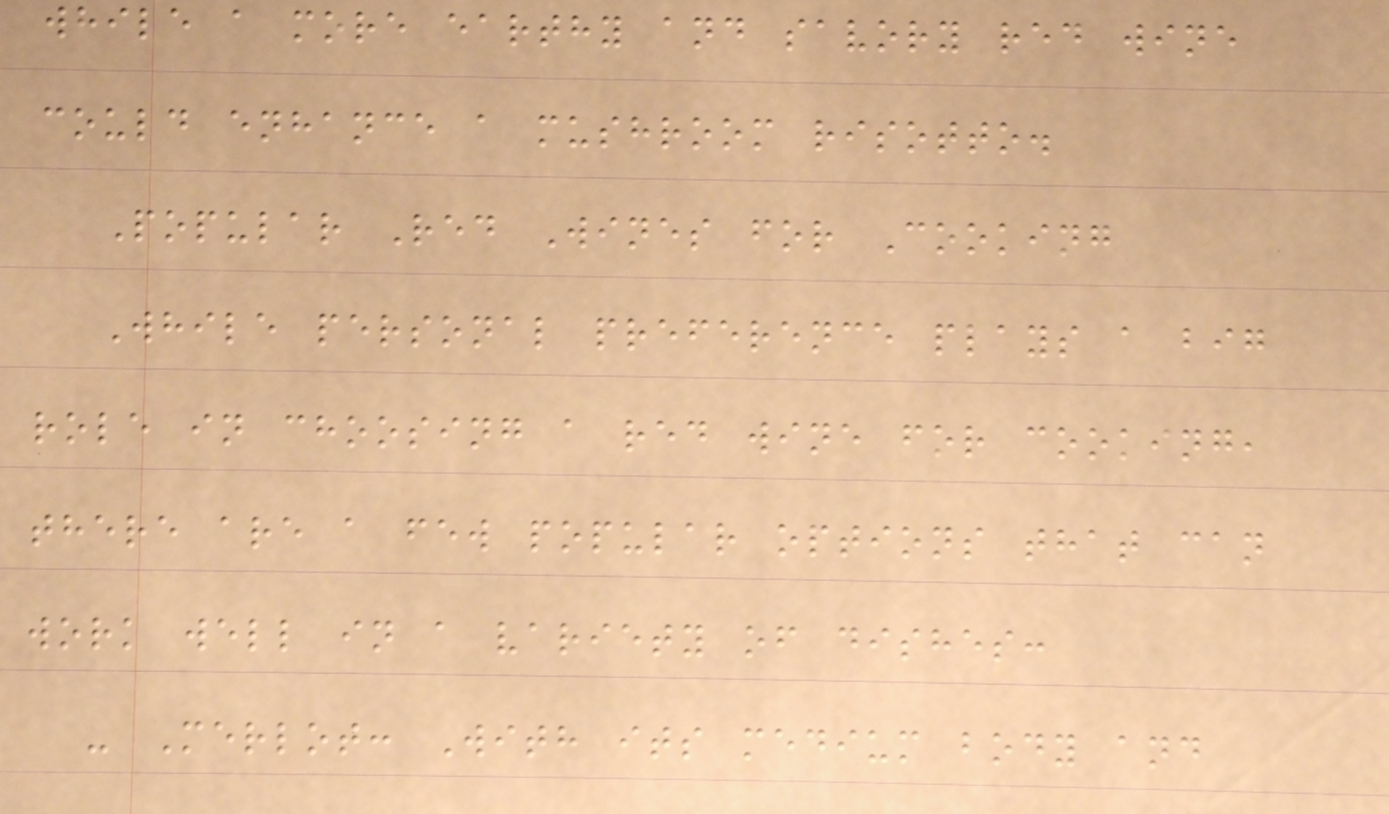while a more earthy and savory red wine
could enhance a mushroom risotto.
Popular Red Wines for Cooking
While personal preference plays a big
role in choosing a red wine for cooking,
there are a few popular options that can
work well in a variety of dishes:
- Merlot: With its medium body and
